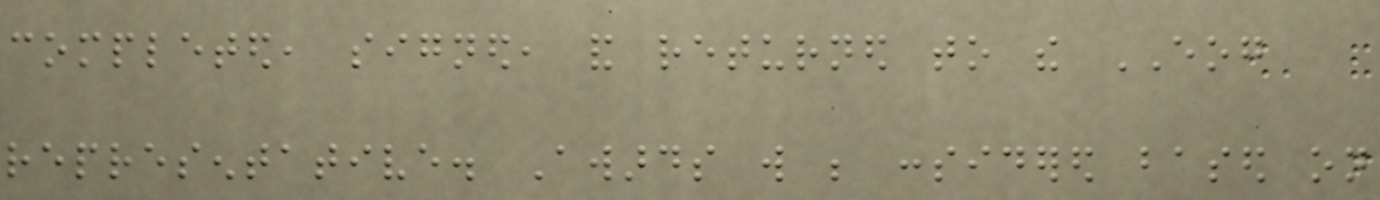completed, signed, and returned to the EOG
representative. Awards will be considered based on
